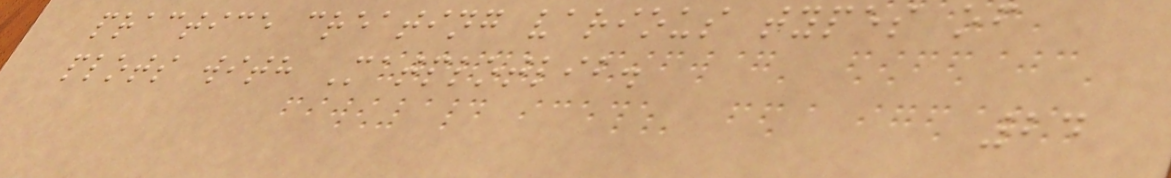practice creating various types of
plots with Matplotlib.
24
